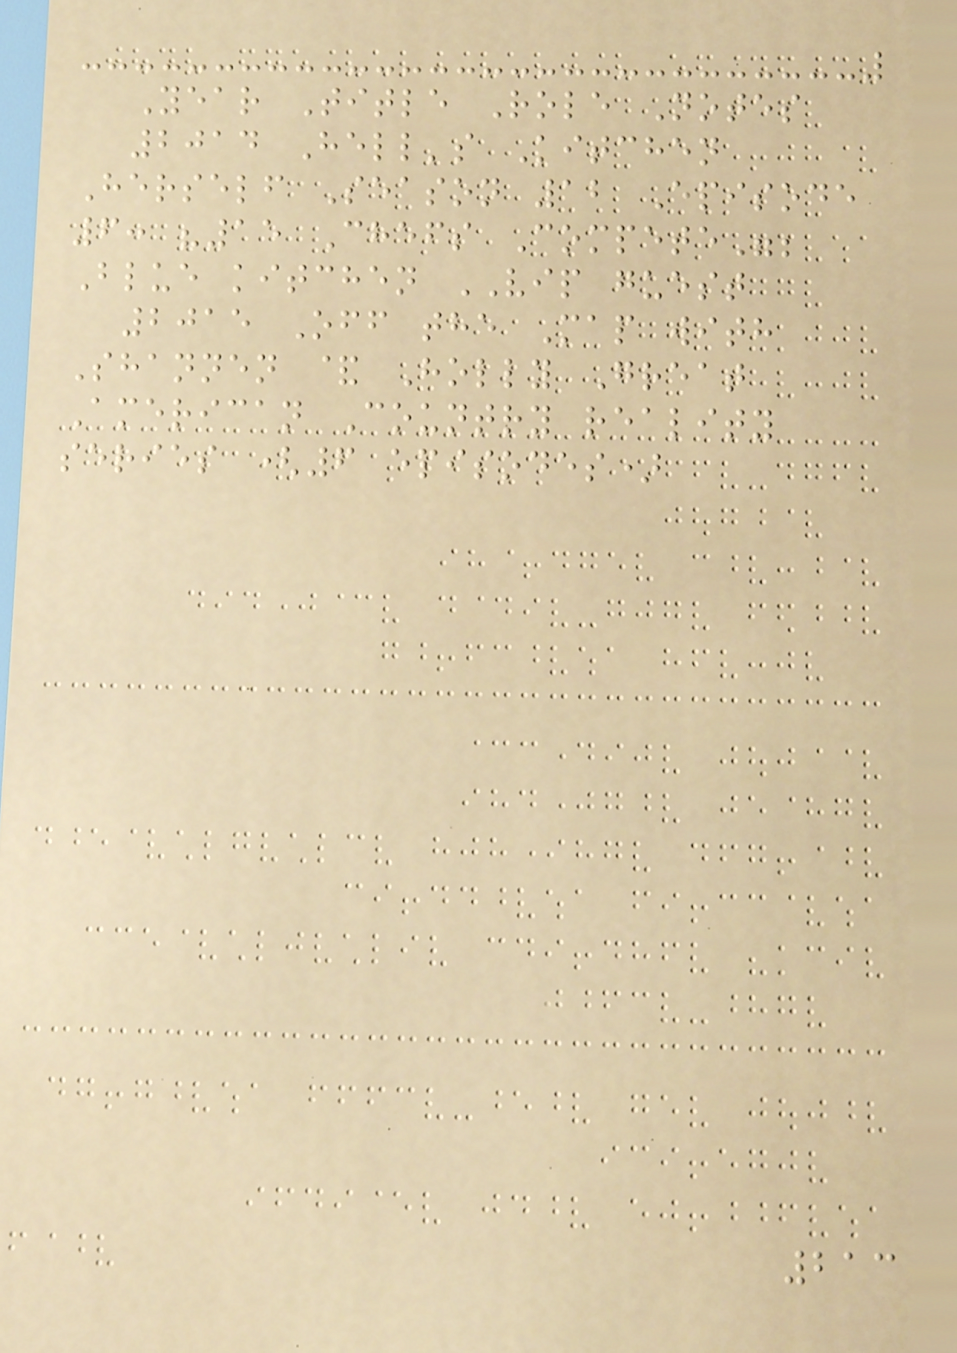Year Title Role Notes
2014 Hell's Kitchen
Herself Season 12 Episode
6: "15 Chefs Compete";
Blue kitchen VIP guest
2015 Off the Map with
Shannen & Holly Great
American Country reality
series (6 episodes)
213
